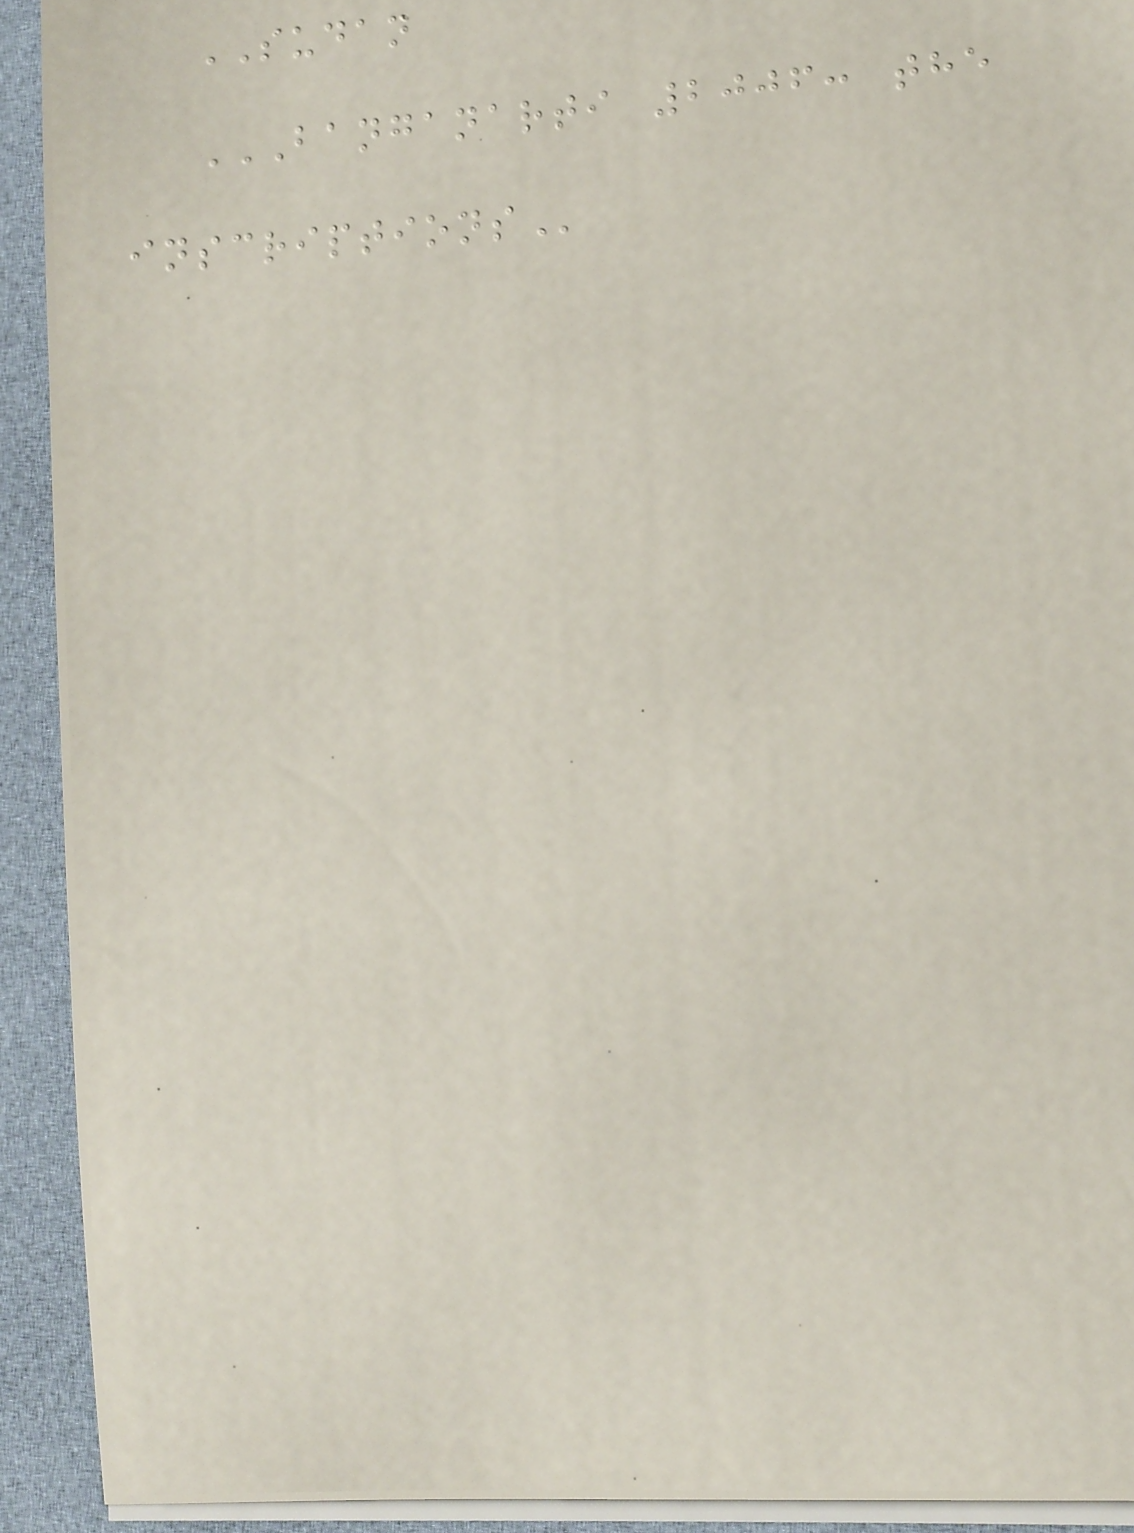SUDAN
BANGANARTI 2006: THE
INSCRIPTIONS
